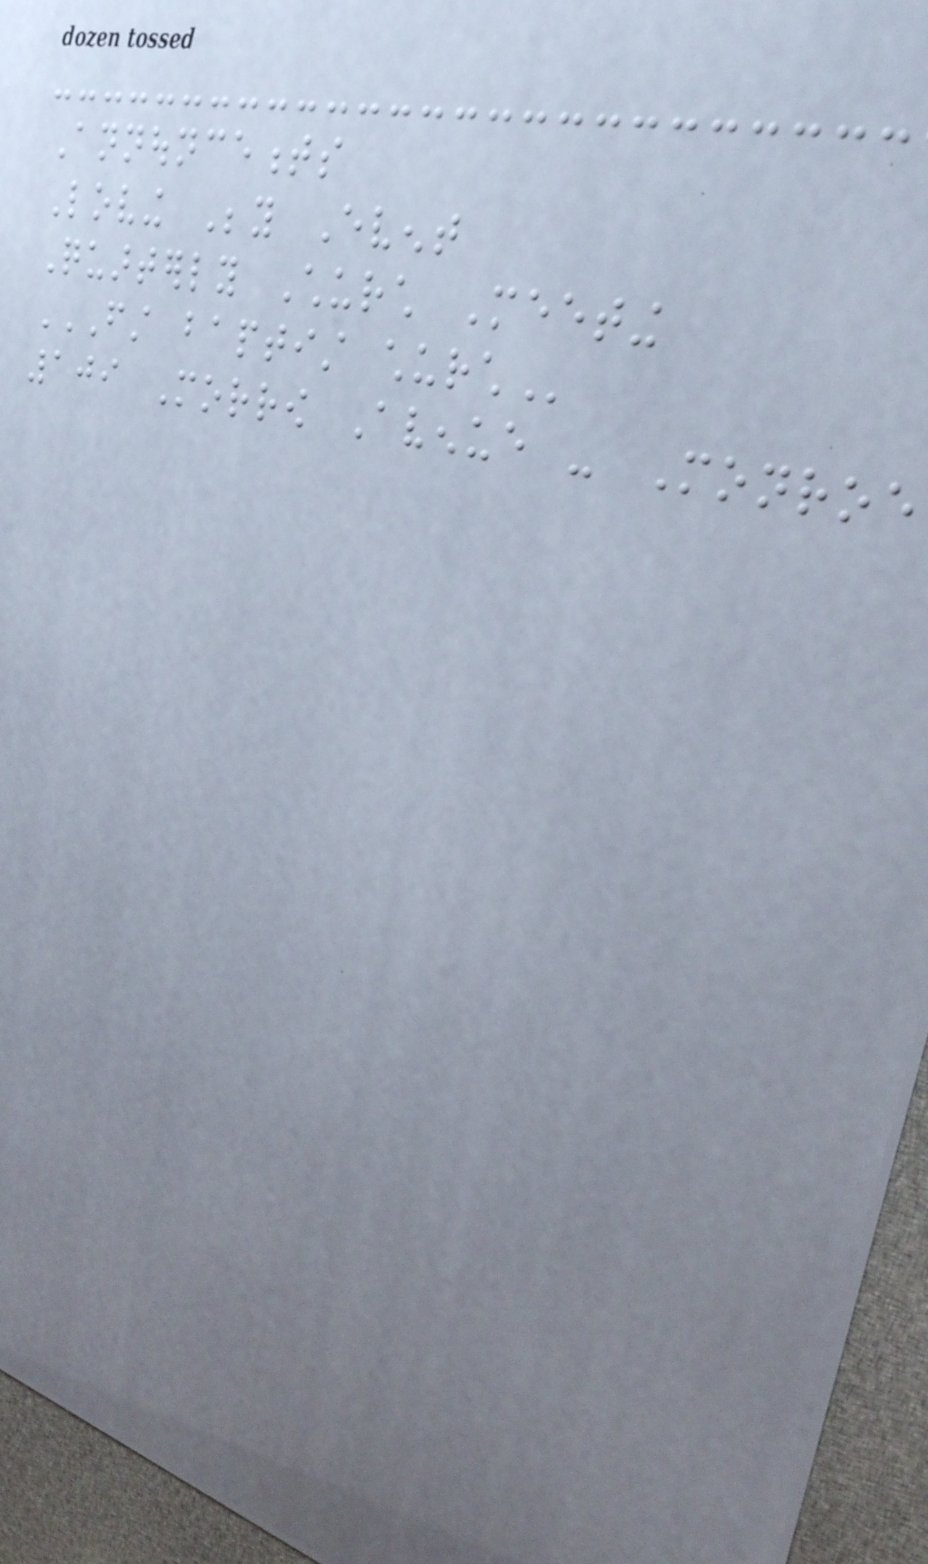Announcements
Loving Beyond Event
Quarterly Church Meeting
FIRST BAPTIST CHURCH
109 Morrow Avenue - Monroe
